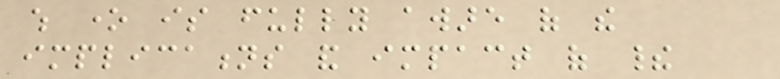which one is fully aware of the
implications and impact of their
